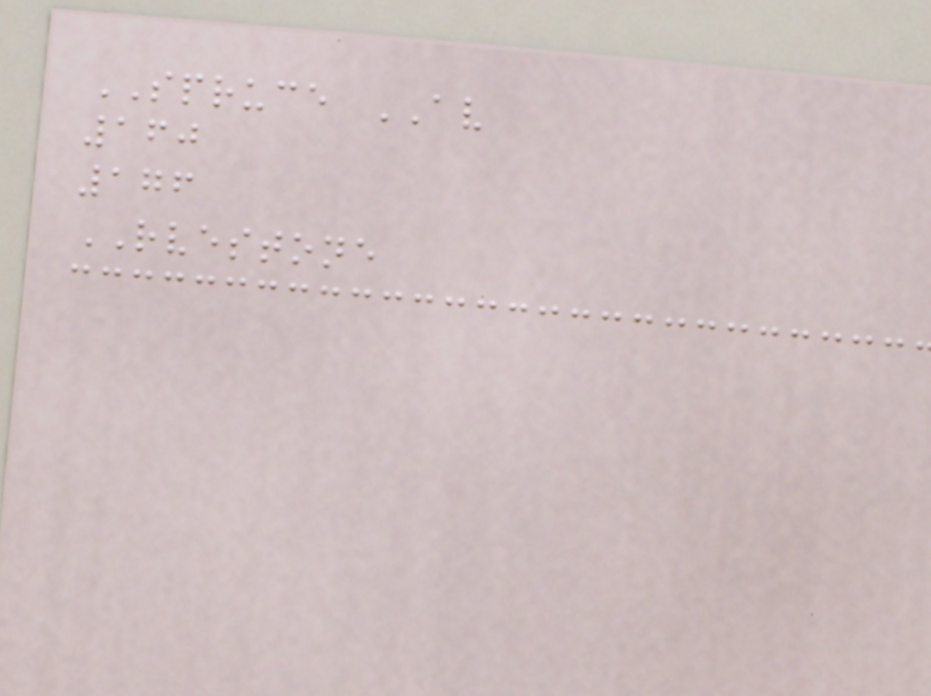SPRUCE AV
160
176
RVESTONE
